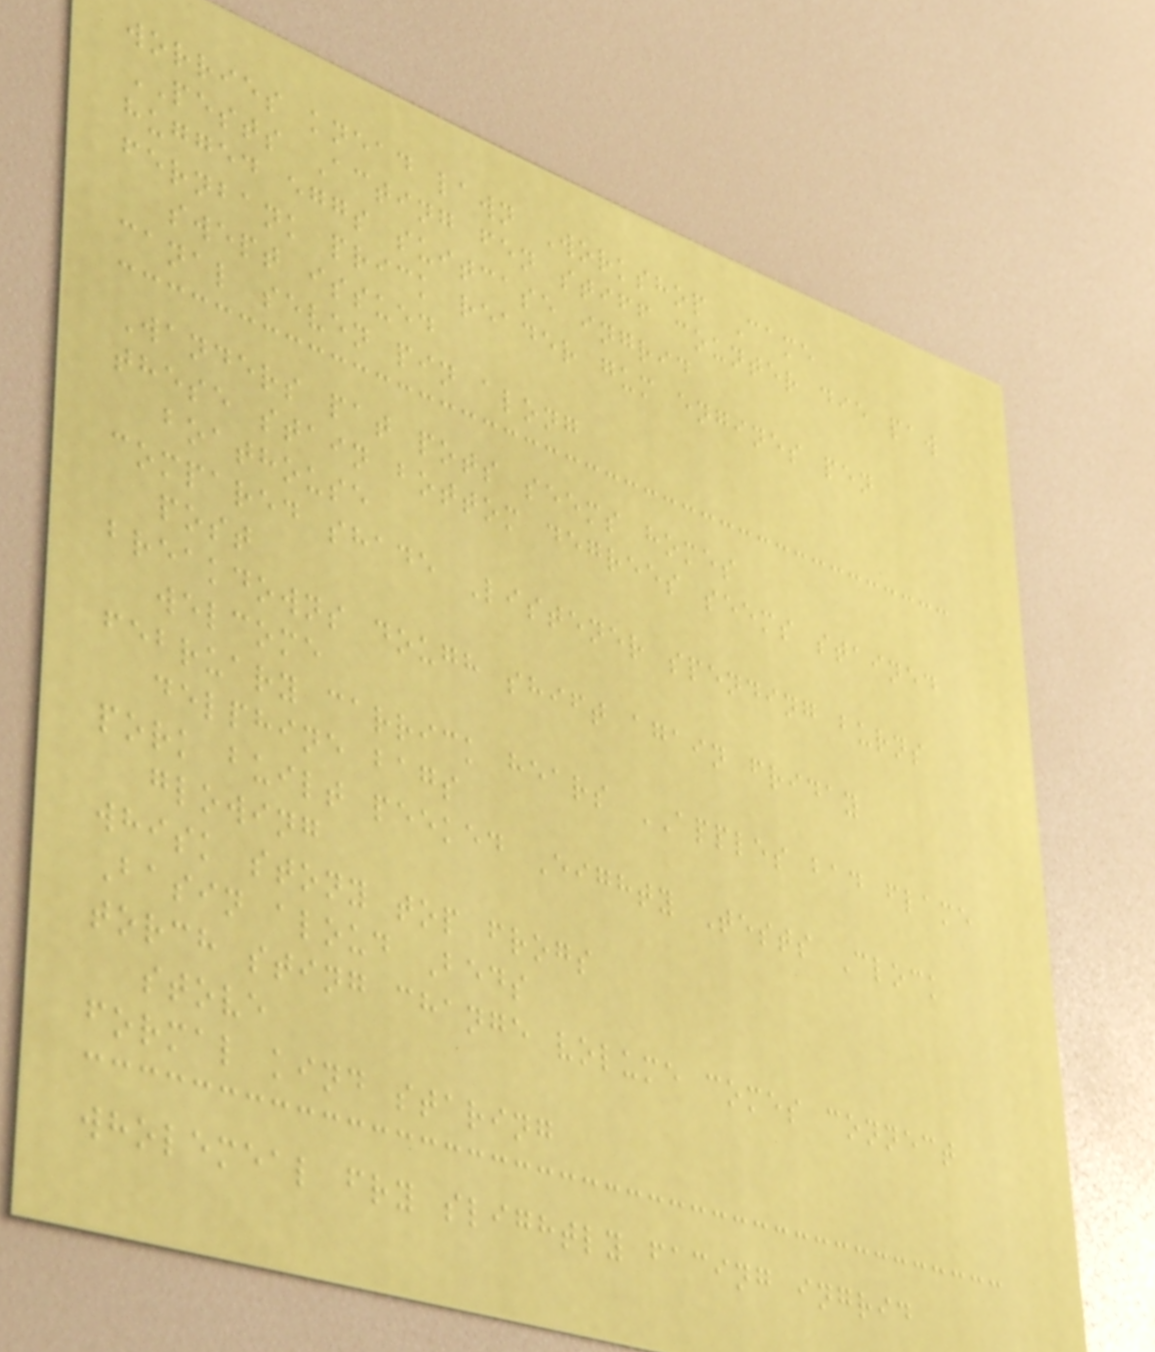worries knead lawn Workshop Came
PESTS Acting fen stiff counter die paw
hugged eggs suitcase ingrid
fernbank prick reader gum engines pen
swept issued
canal seven pin along
Wanders pat pots seems homes
these stain bottom degrees seems stained
boathouse
compared shade Listener spending burns
post
breakdowns dough shift again friday
welcome
february carrick hears APPLES bad flame
delphine bags
pork built peeked Eighty Tests Clock
glowing
whisk stony top frogs
Basin aloud Beds
torch sting change volume comes connect
stove
formal kind staring
wholemeal fry slightly facing ingrid
